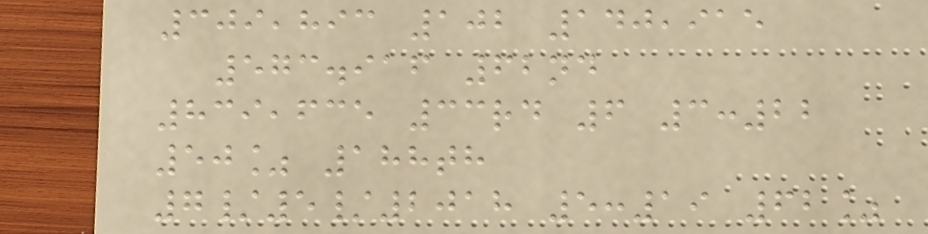309,893 102 140,915
573.916 62nd
839,635 33rd 6 3:22
50% 188th
7/5/2018 5:19 62%
